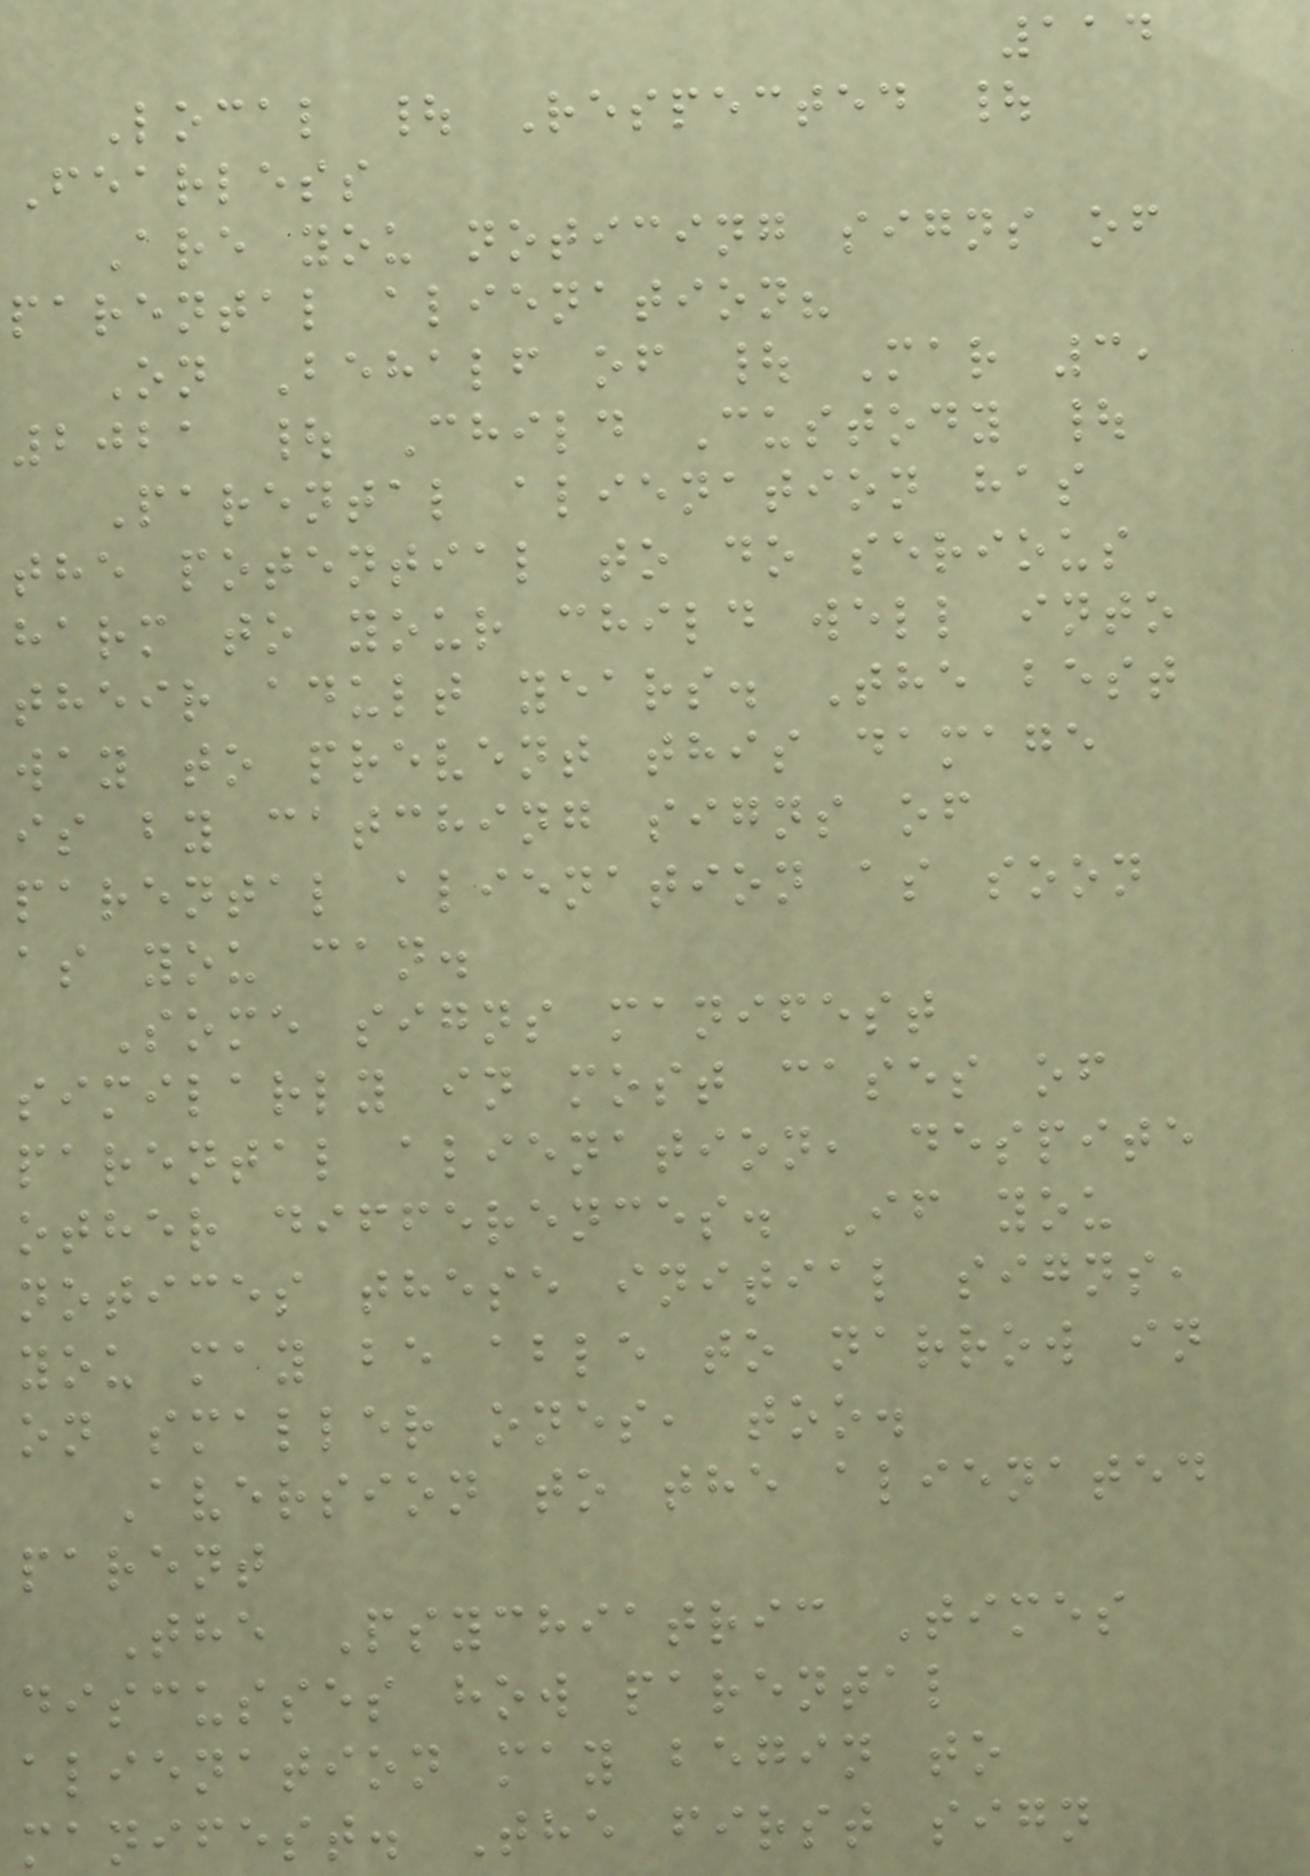114
Local | Respected |
Fearless
Are you noticing signs of
parental alienation?
On Behalf of | Mar 3,
2021 | Child Custody |
Parental alienation has
the potential to do serious
harm to your child well into
their adult years. The best
way to prevent this damage
is by catching signs of
parental alienation as soon
as you can.
Some signs manifest
similarly in most cases of
parental alienation, despite
other differences. If you
notices these initial signs,
you may be able to narrow in
on smaller ones, too.
Aversion to the alienated
parent
The Psychiatric Times
discusses how parental
alienation may begin to
manifest. The first sign
